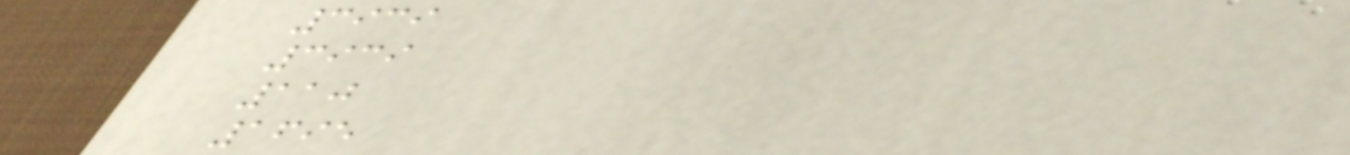3939
3939
110
1695
